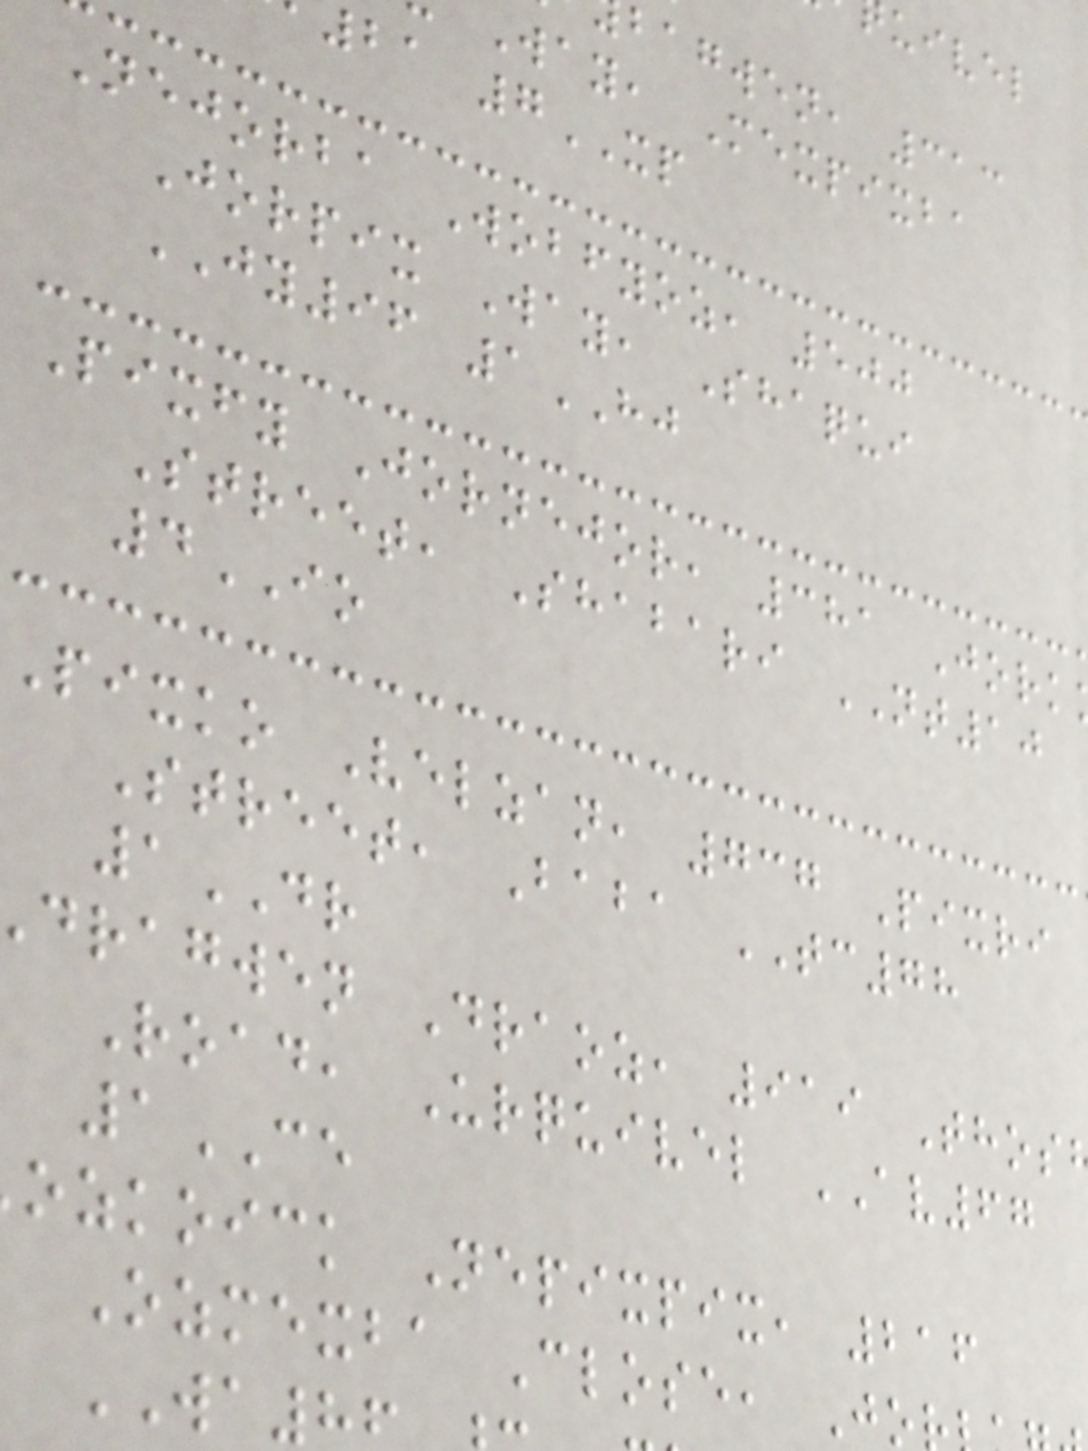bagwen, 313
Way, Mexpixba
21 7XP
Nejorba Wobfyoz, 500
Jorpix Way, Shaqui
JY96 1HJ
Pixfy Jornejor, 381 Jork
Street, Shabari NT10
4IO
Pixko Velzan, 737 Pixri
Street, Baba TC78
1DR
dragwen Draoz, 919 Thos
Road, Urquivel AV67
1CE
ozkoick Nepixpix, 216
Ozmexba Close, Jo
WA
